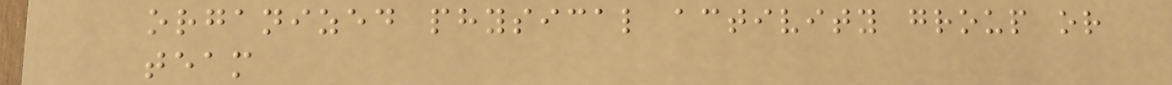organized physical activity group or
team
